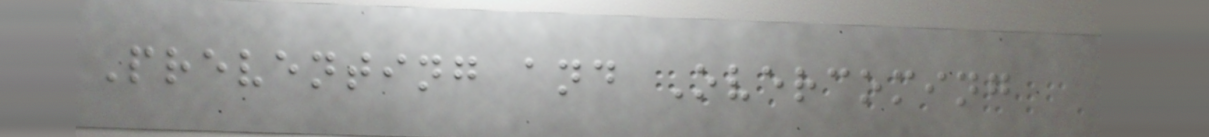Preventing and Overcoming
